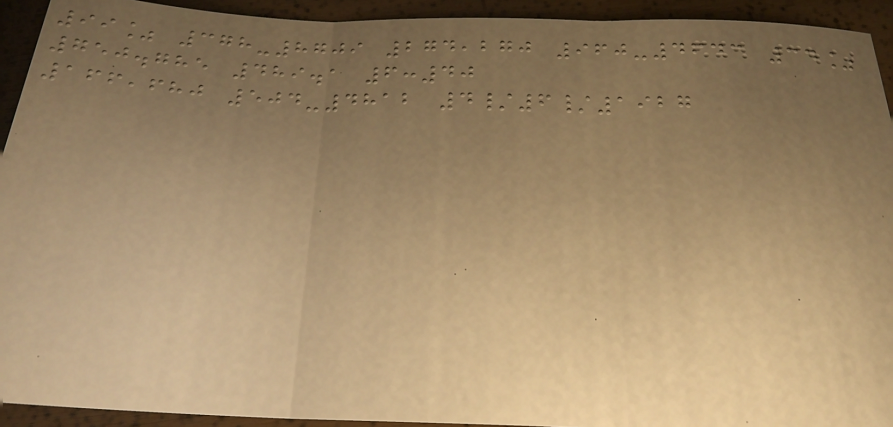99% 378-8709 274,270 960-4643 34%
750.785 489.1 6:40
166,680 504-4812 4/6/1927
